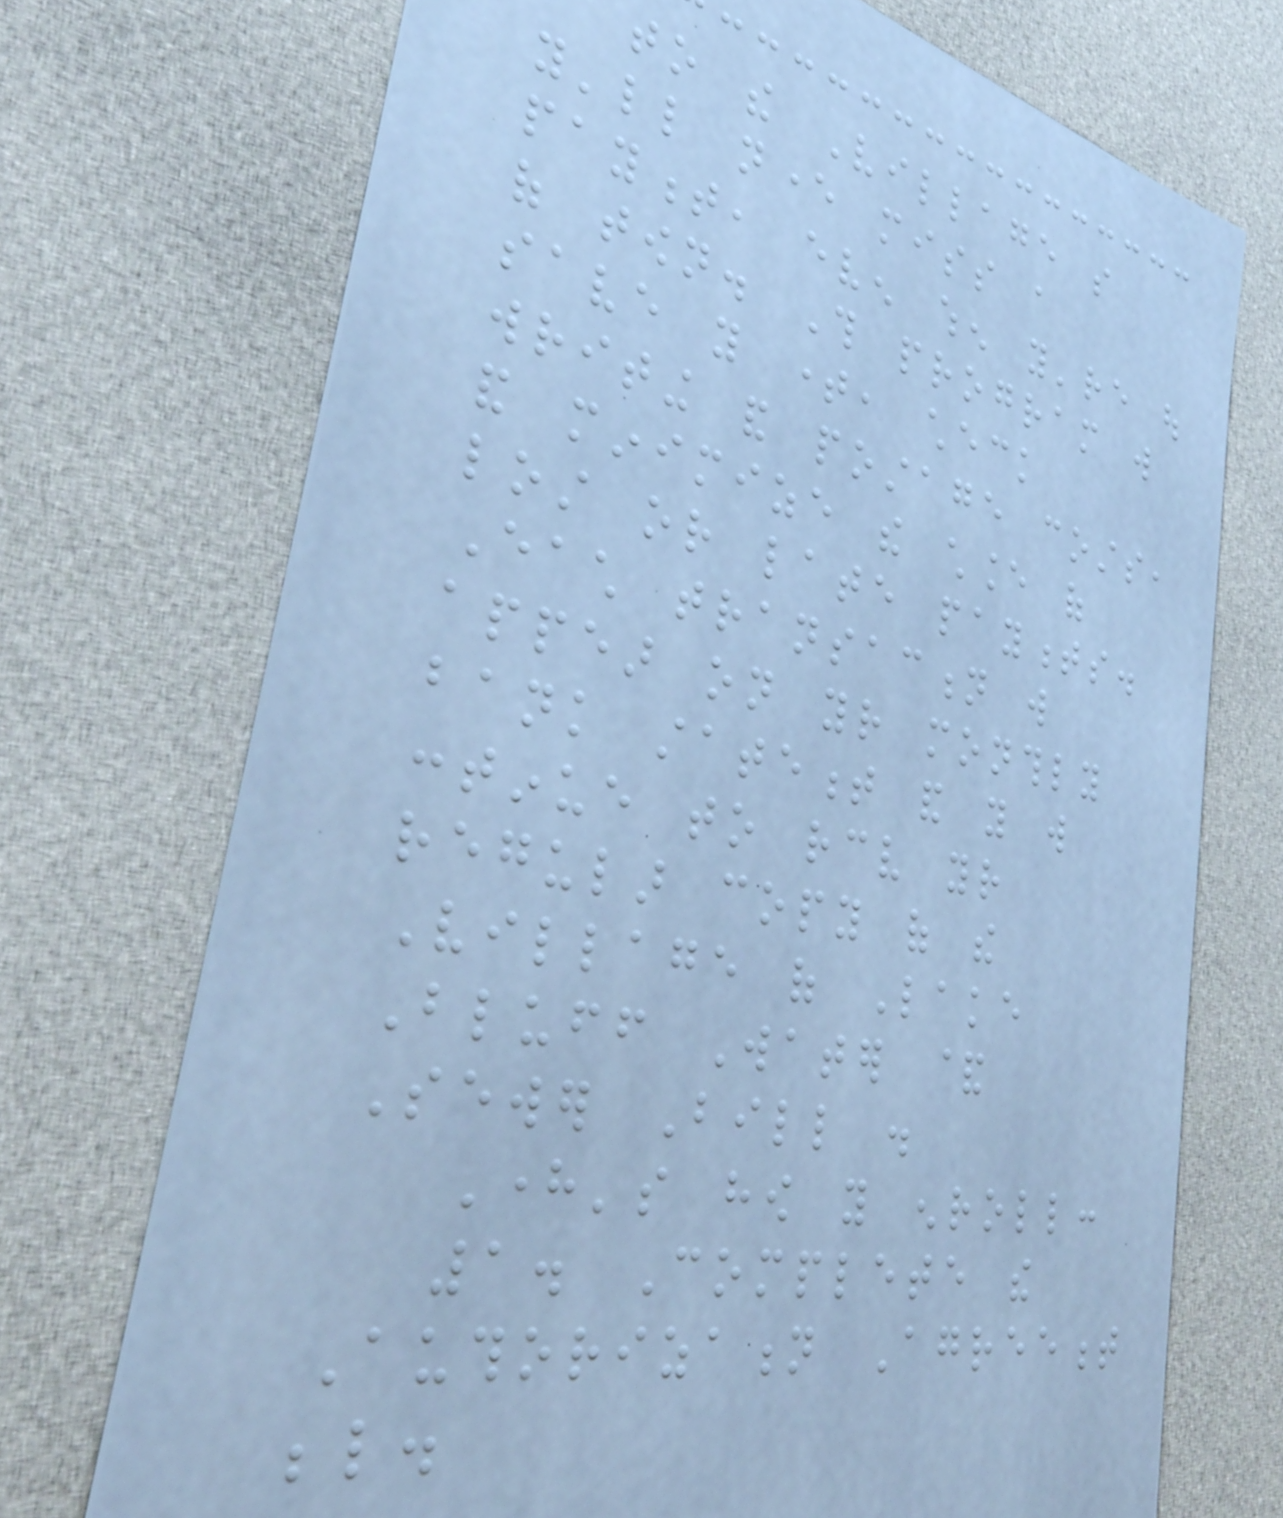to the Village so
you'll never miss a
payment, even when you're out
of town. This program will
save you time, check
writing and postage costs,
and minimize the chance of
lost or late payments.
Each transaction will
appear on your monthly
bank statement and you will
continue to receive your
regular copy of the
Village of Lake
Bluff Water &
Sewer Bill .
Here's how you enroll:
1. Complete the
Authorization Agreement
below.
